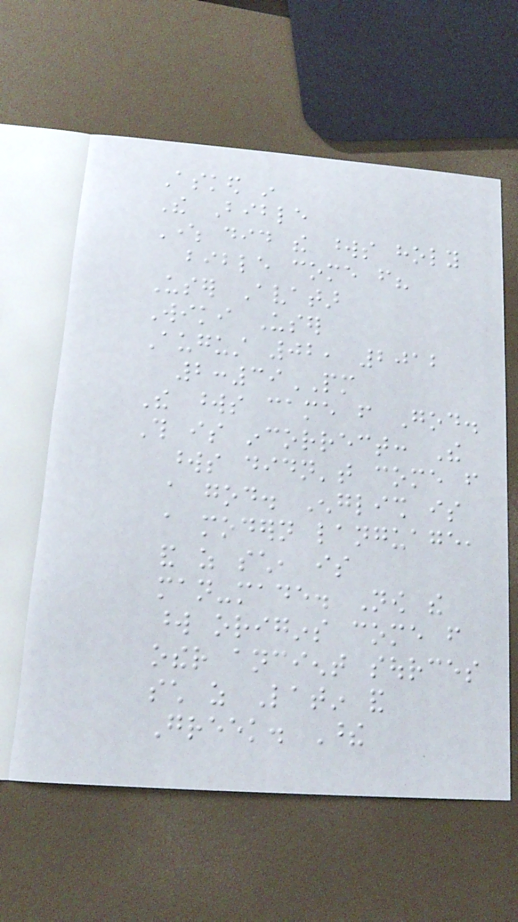Asked in
The Bible
Where did the words holy
bible come from?
User Avatar
Wiki User
August 02, 2012
2:39PM
The words came from God.
This is incorrect: The
words didn't come from
a god. English is
a modern language,
and as such, is
man-made. Now the
word origins come from
other ancient sources
such as Latin and
Greek. These
